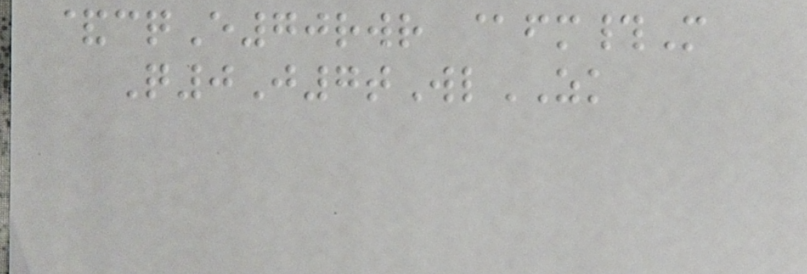&cqE70rwr @fm#M
Q0J7tWlZK
